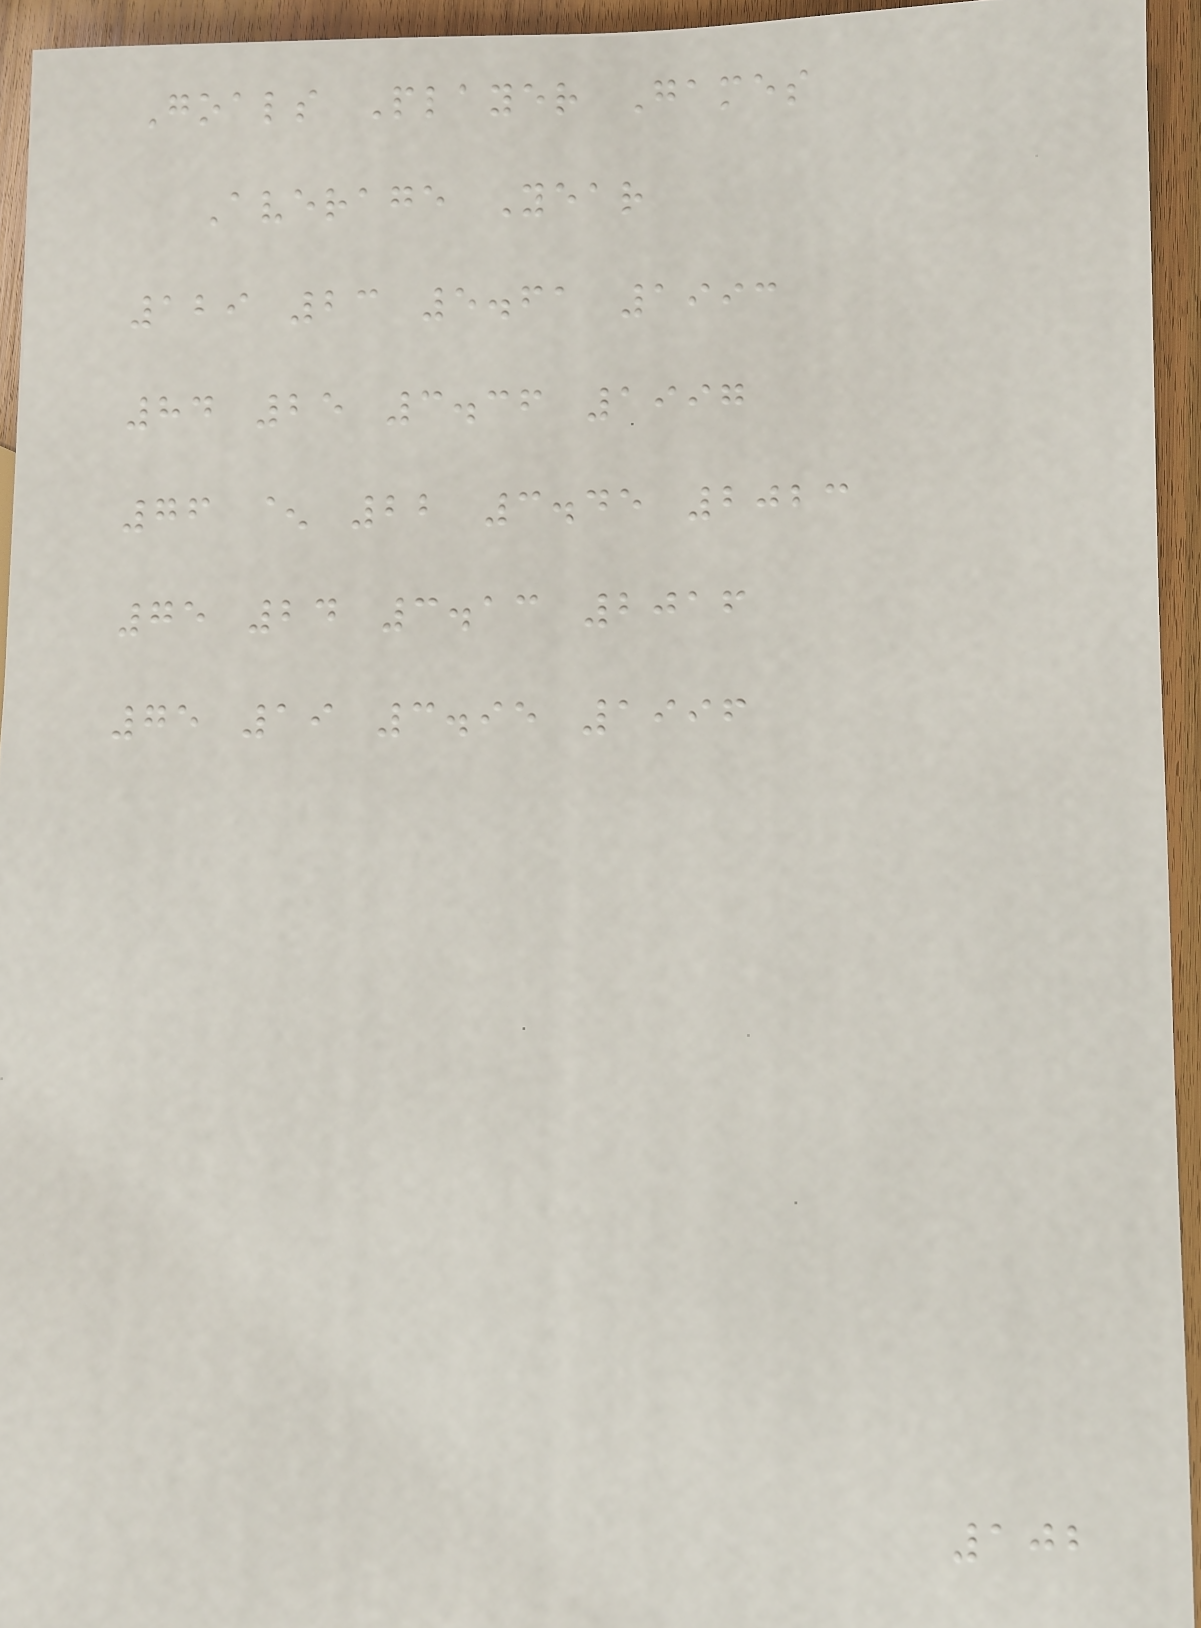Goals Player Games
Average Year
129 23 5.61 1993
84 25 3.36 1997
76 ^ 22 3.45 2023
75 24 3.13 2016
75 19 3.95 1996
102
